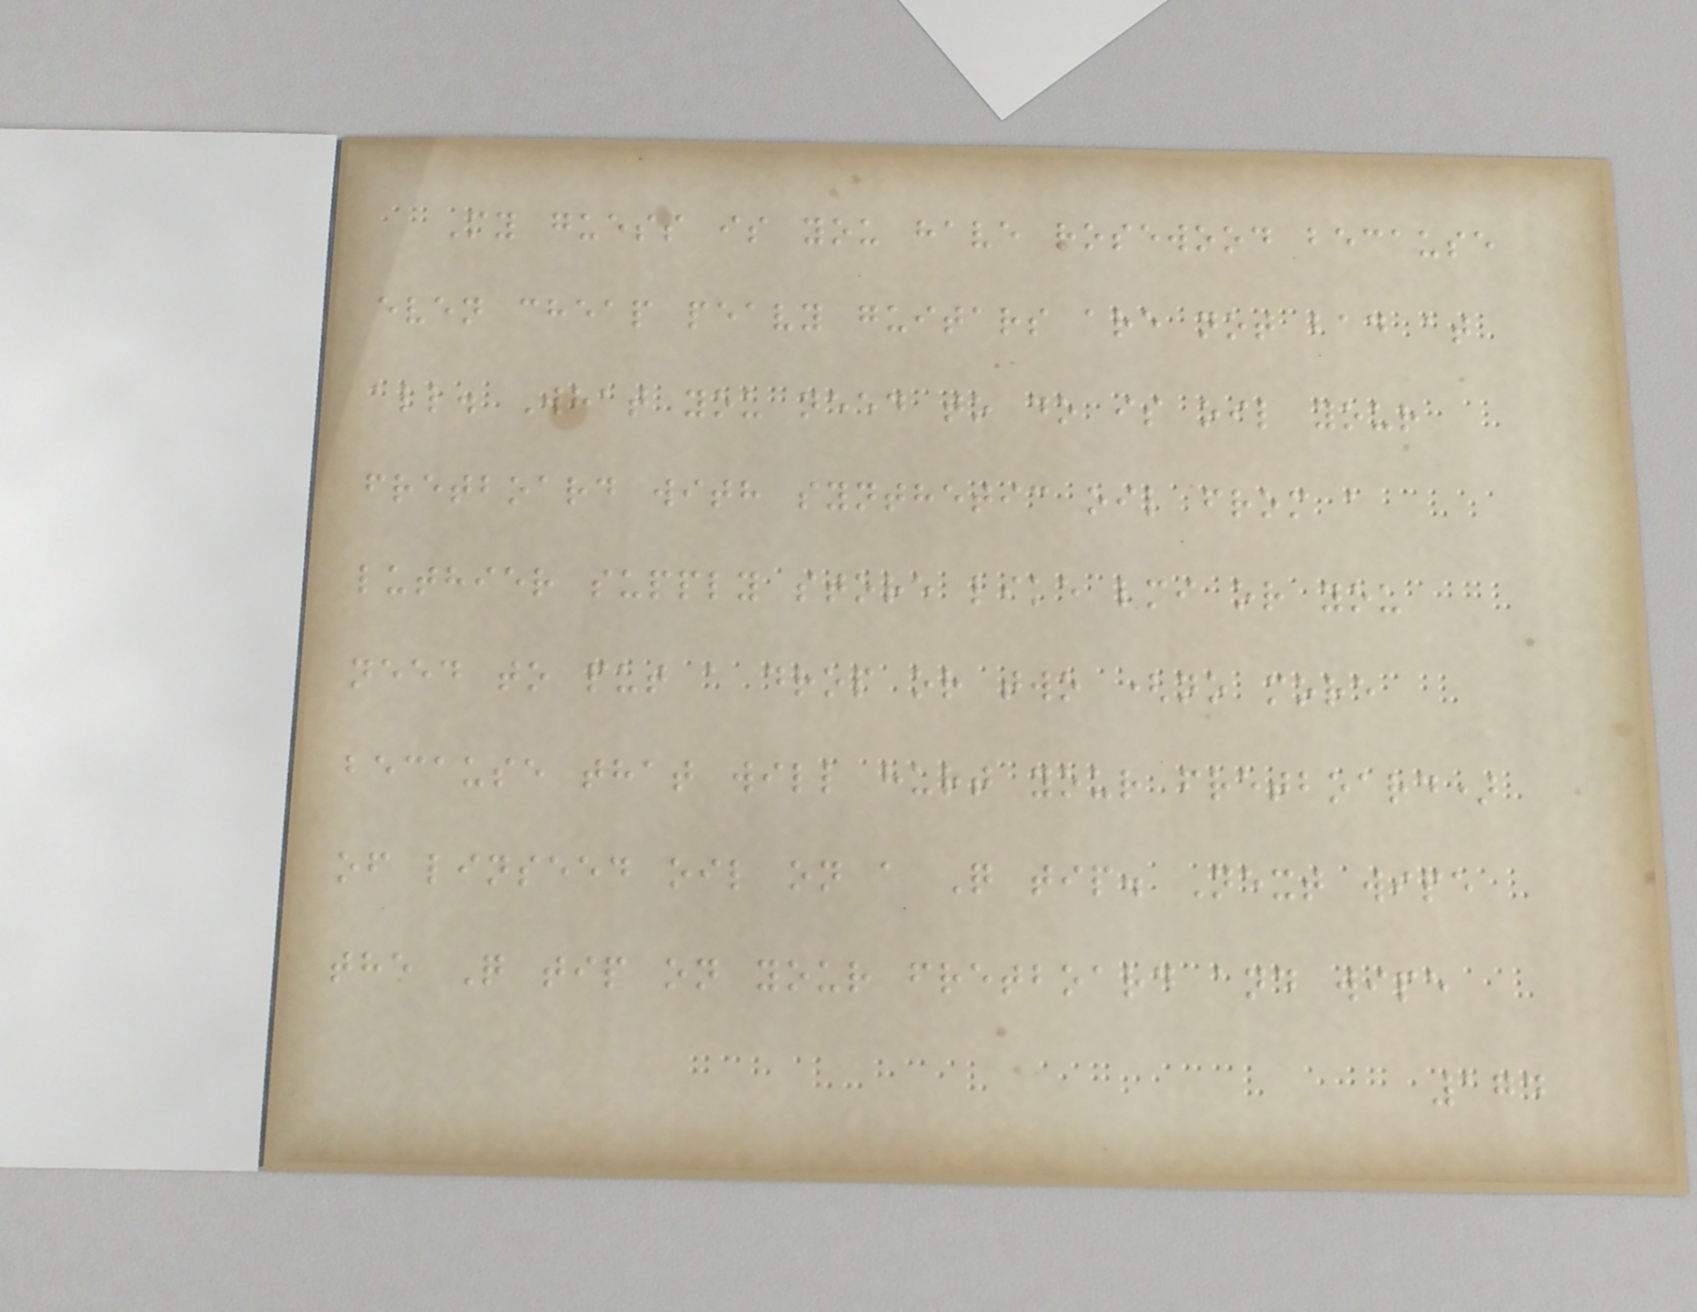My guess is you have rosewood because
even cheap peavy guitars are not bad at
all. What you need to do is oil your
fretboard with synthetic oil from a
luthier supply store like lmi or you
need to put a drop or two (no more
because that will hurt your fretboard)
of linseed oil on a Q tip. Next wipe
the Q tip on your fretboard and wipe
174
